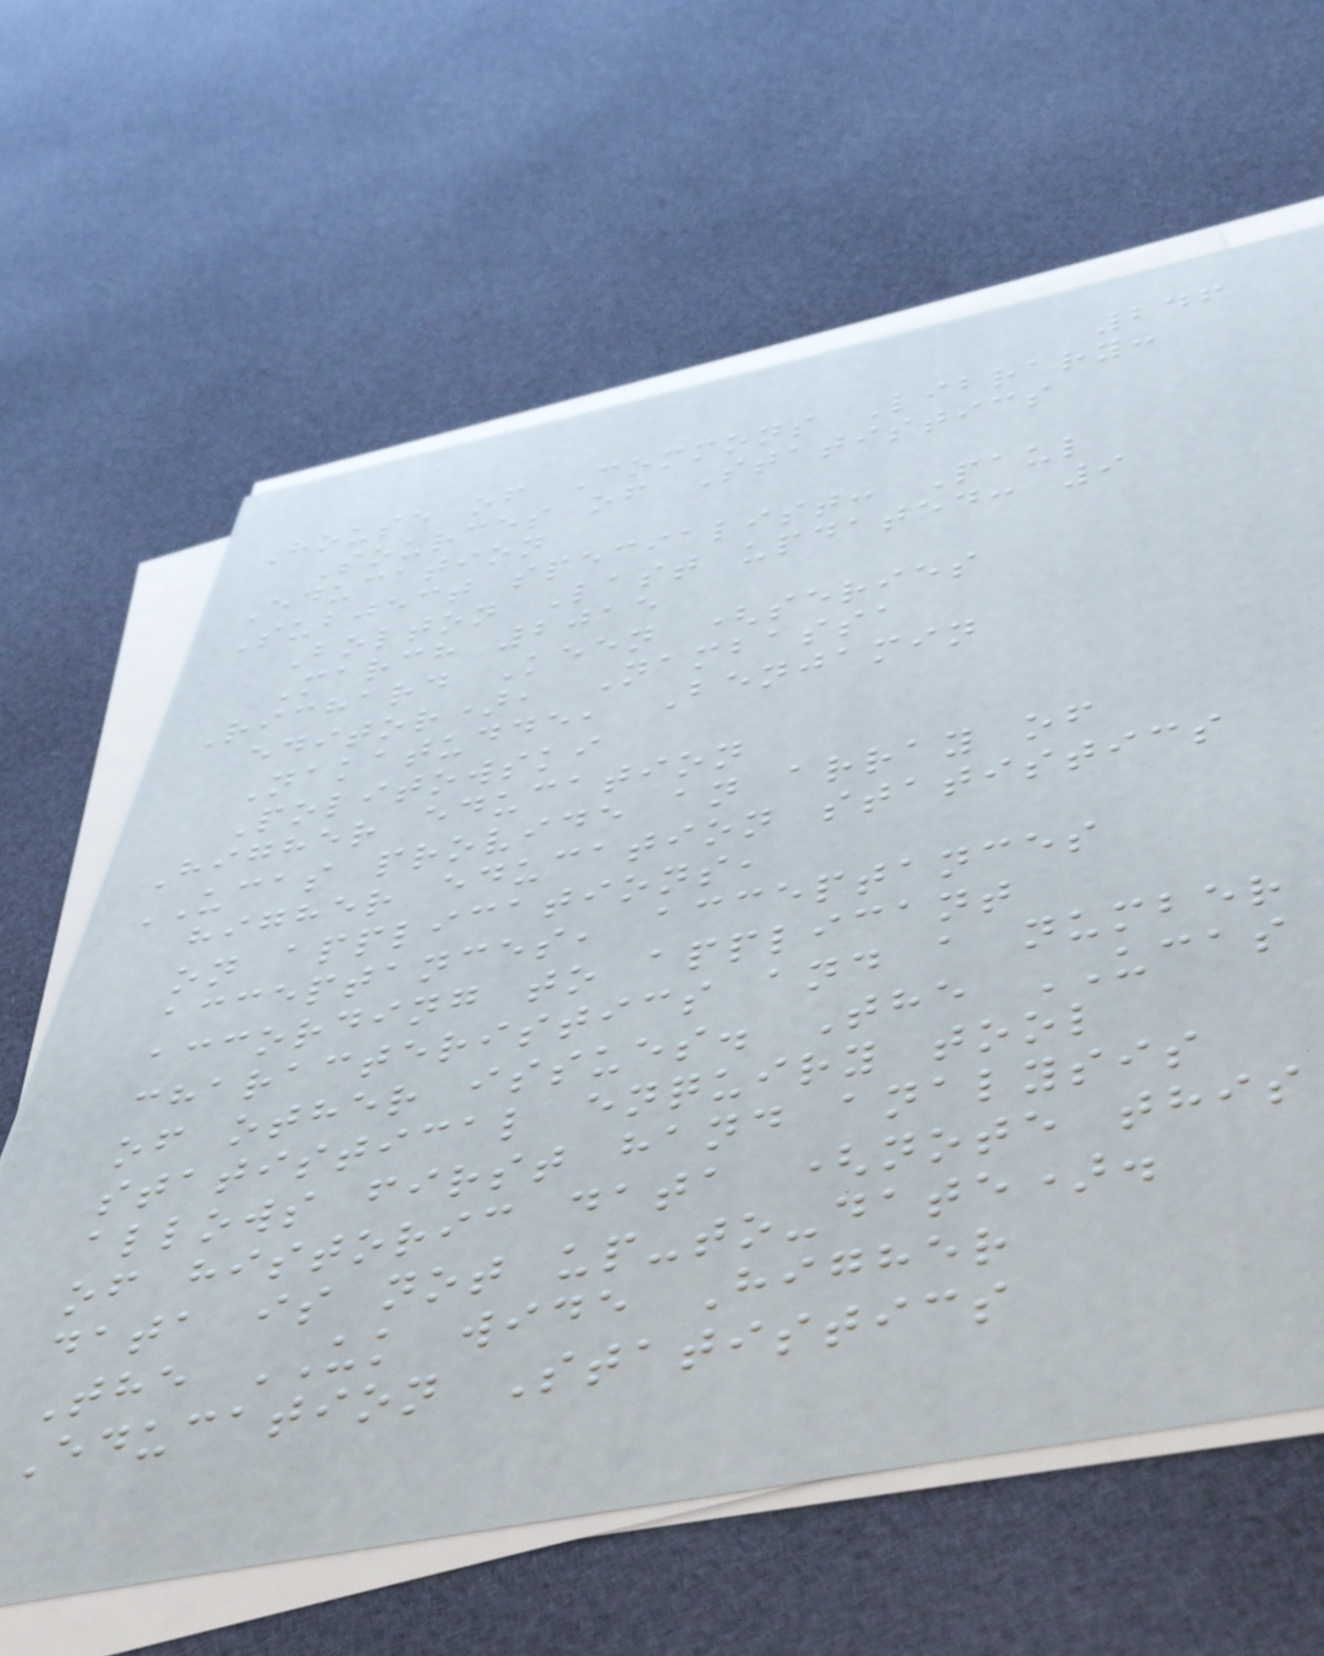246
House of Commons Library:
Sources of Statistics
Education
Subject specialist: Paul
Bolton Last updated: 9
March 2015
Richard Keen (series
editor), Nambassa
Nakatudde, Benjamin
Politowski
Higher education
UCAS provide an array of
higher education statistics
on applications,
acceptances, acceptances
according to applicant
characteristics and a number
of other issues. The UCAS
statistical enquiry tool
allows first hand analysis
of historic data (note this
data is not up-to-date).
The UK wide Higher
Education Statistics
